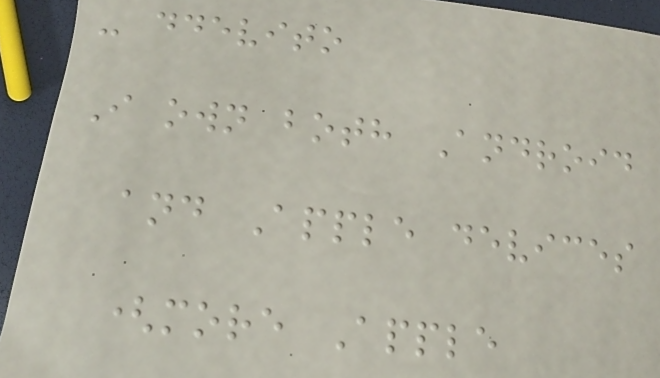- ddevito
I own both Android
and Apple devices
(more Apple
